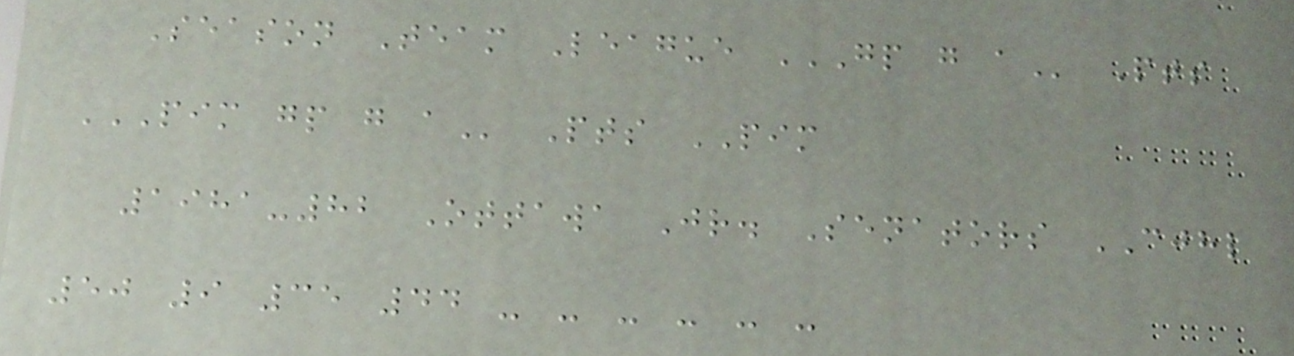Season Team League GP G A Pts
PIM GP G A Pts PIM
1981-82 Ottawa Jr. Senators CJHL
50 9 35 44 - - - - - -
